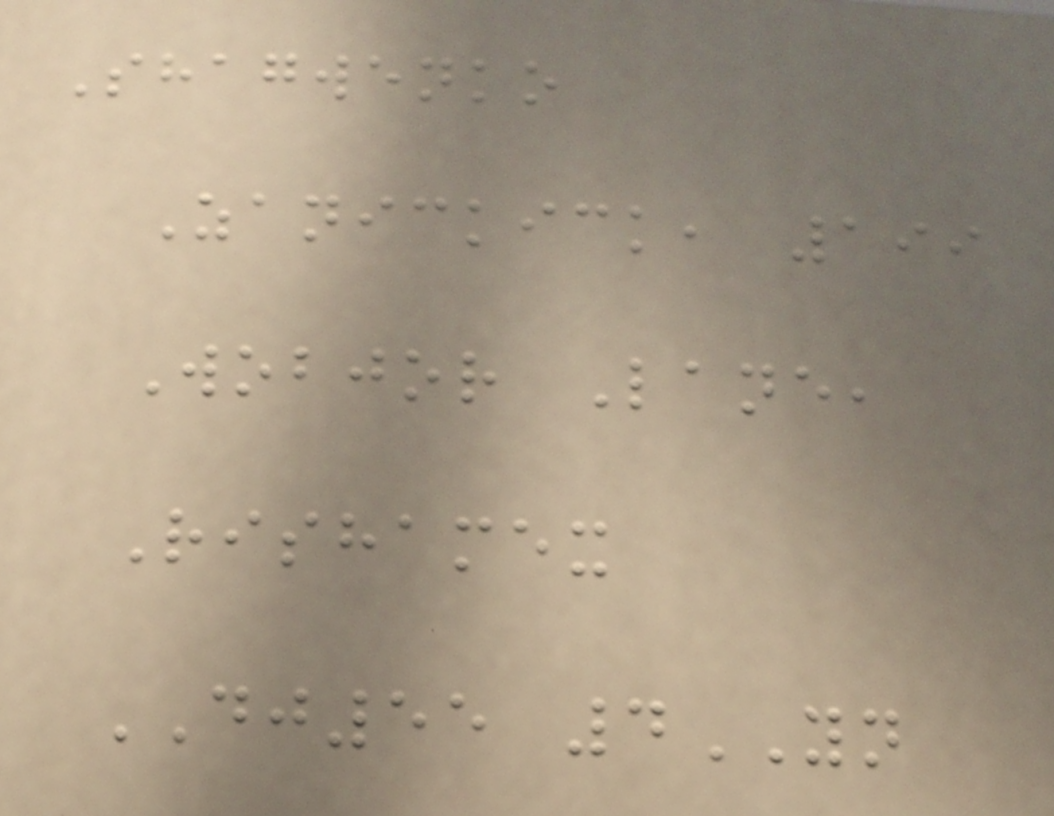Shagwenko
Zanickick, 199
Wobjor Lane,
Rishamex
DJ55 4YN
